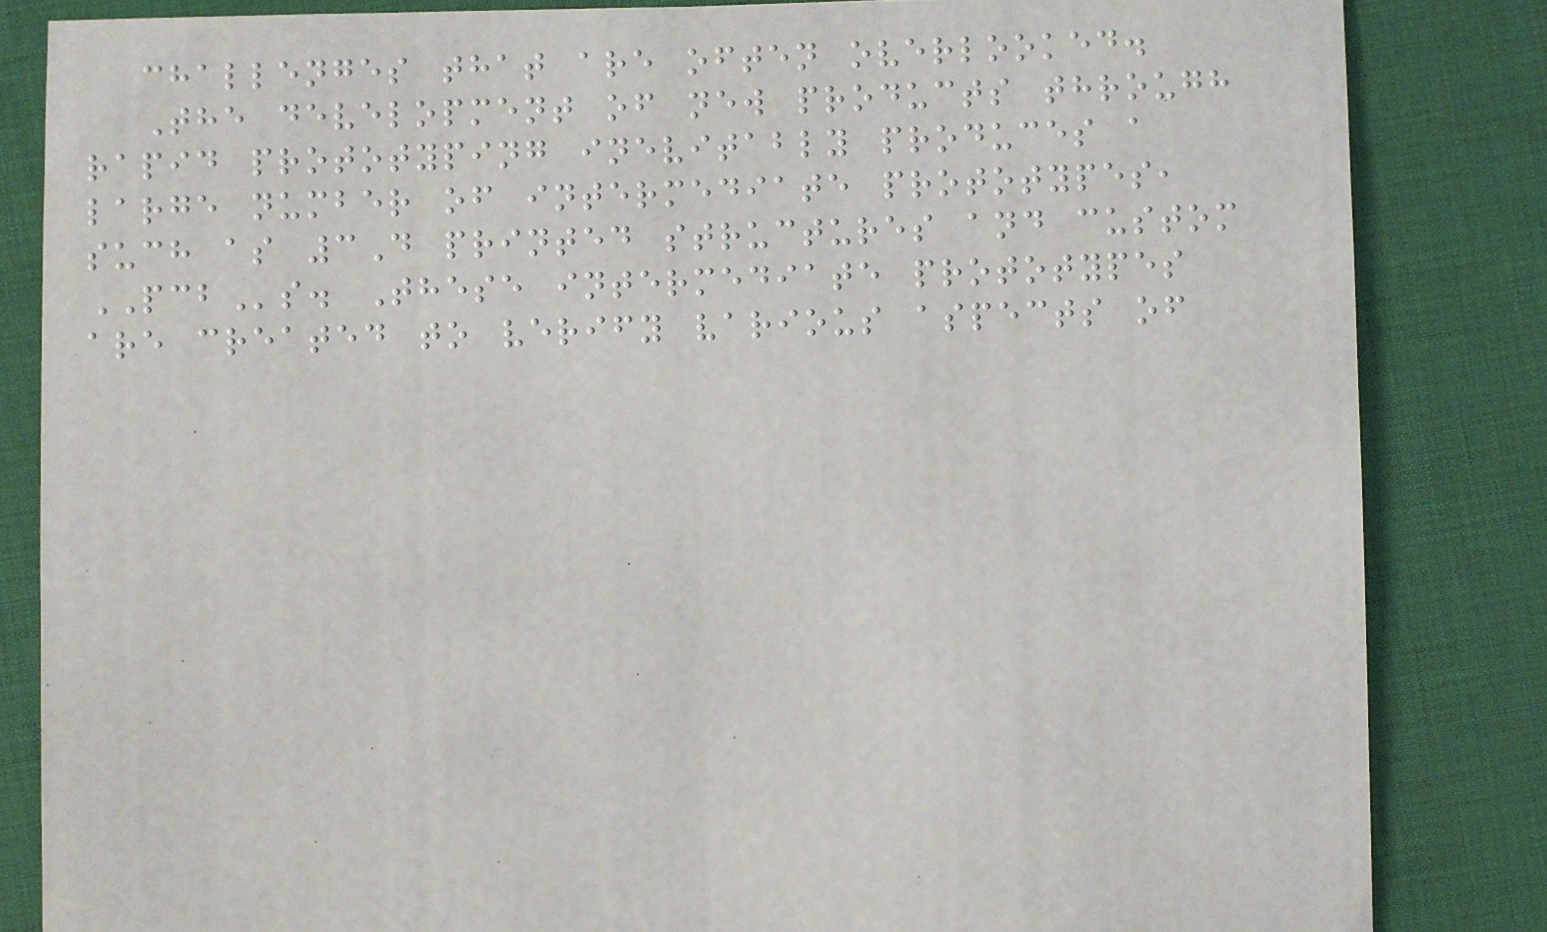challenges that are often overlooked.
The development of new products through
rapid prototyping inevitably produces a
large number of intermediate prototypes,
such as 3D printed structures and custom
PCBs. These intermediate prototypes
are created to verify various aspects of
